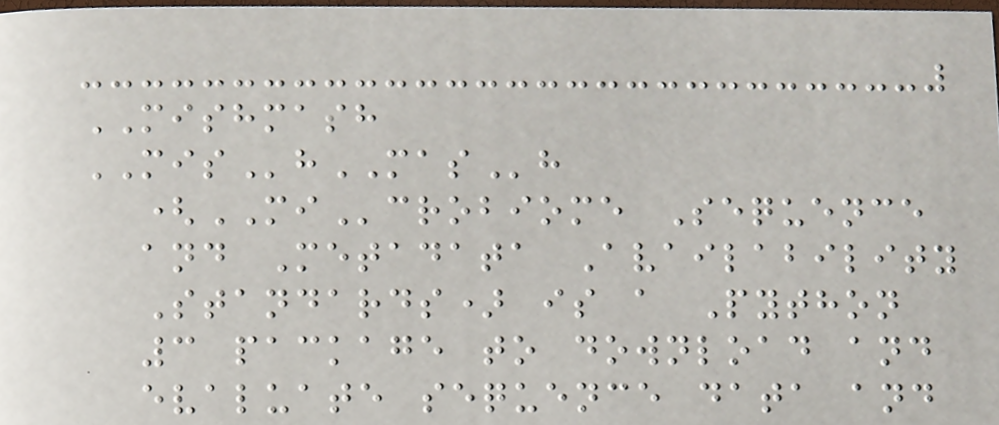MISHMASH
MIShMASh
(MIcrobiome Sequence
and Metadata Availability
Standards) is a Python
3 package to download and
evaluate sequence data and
